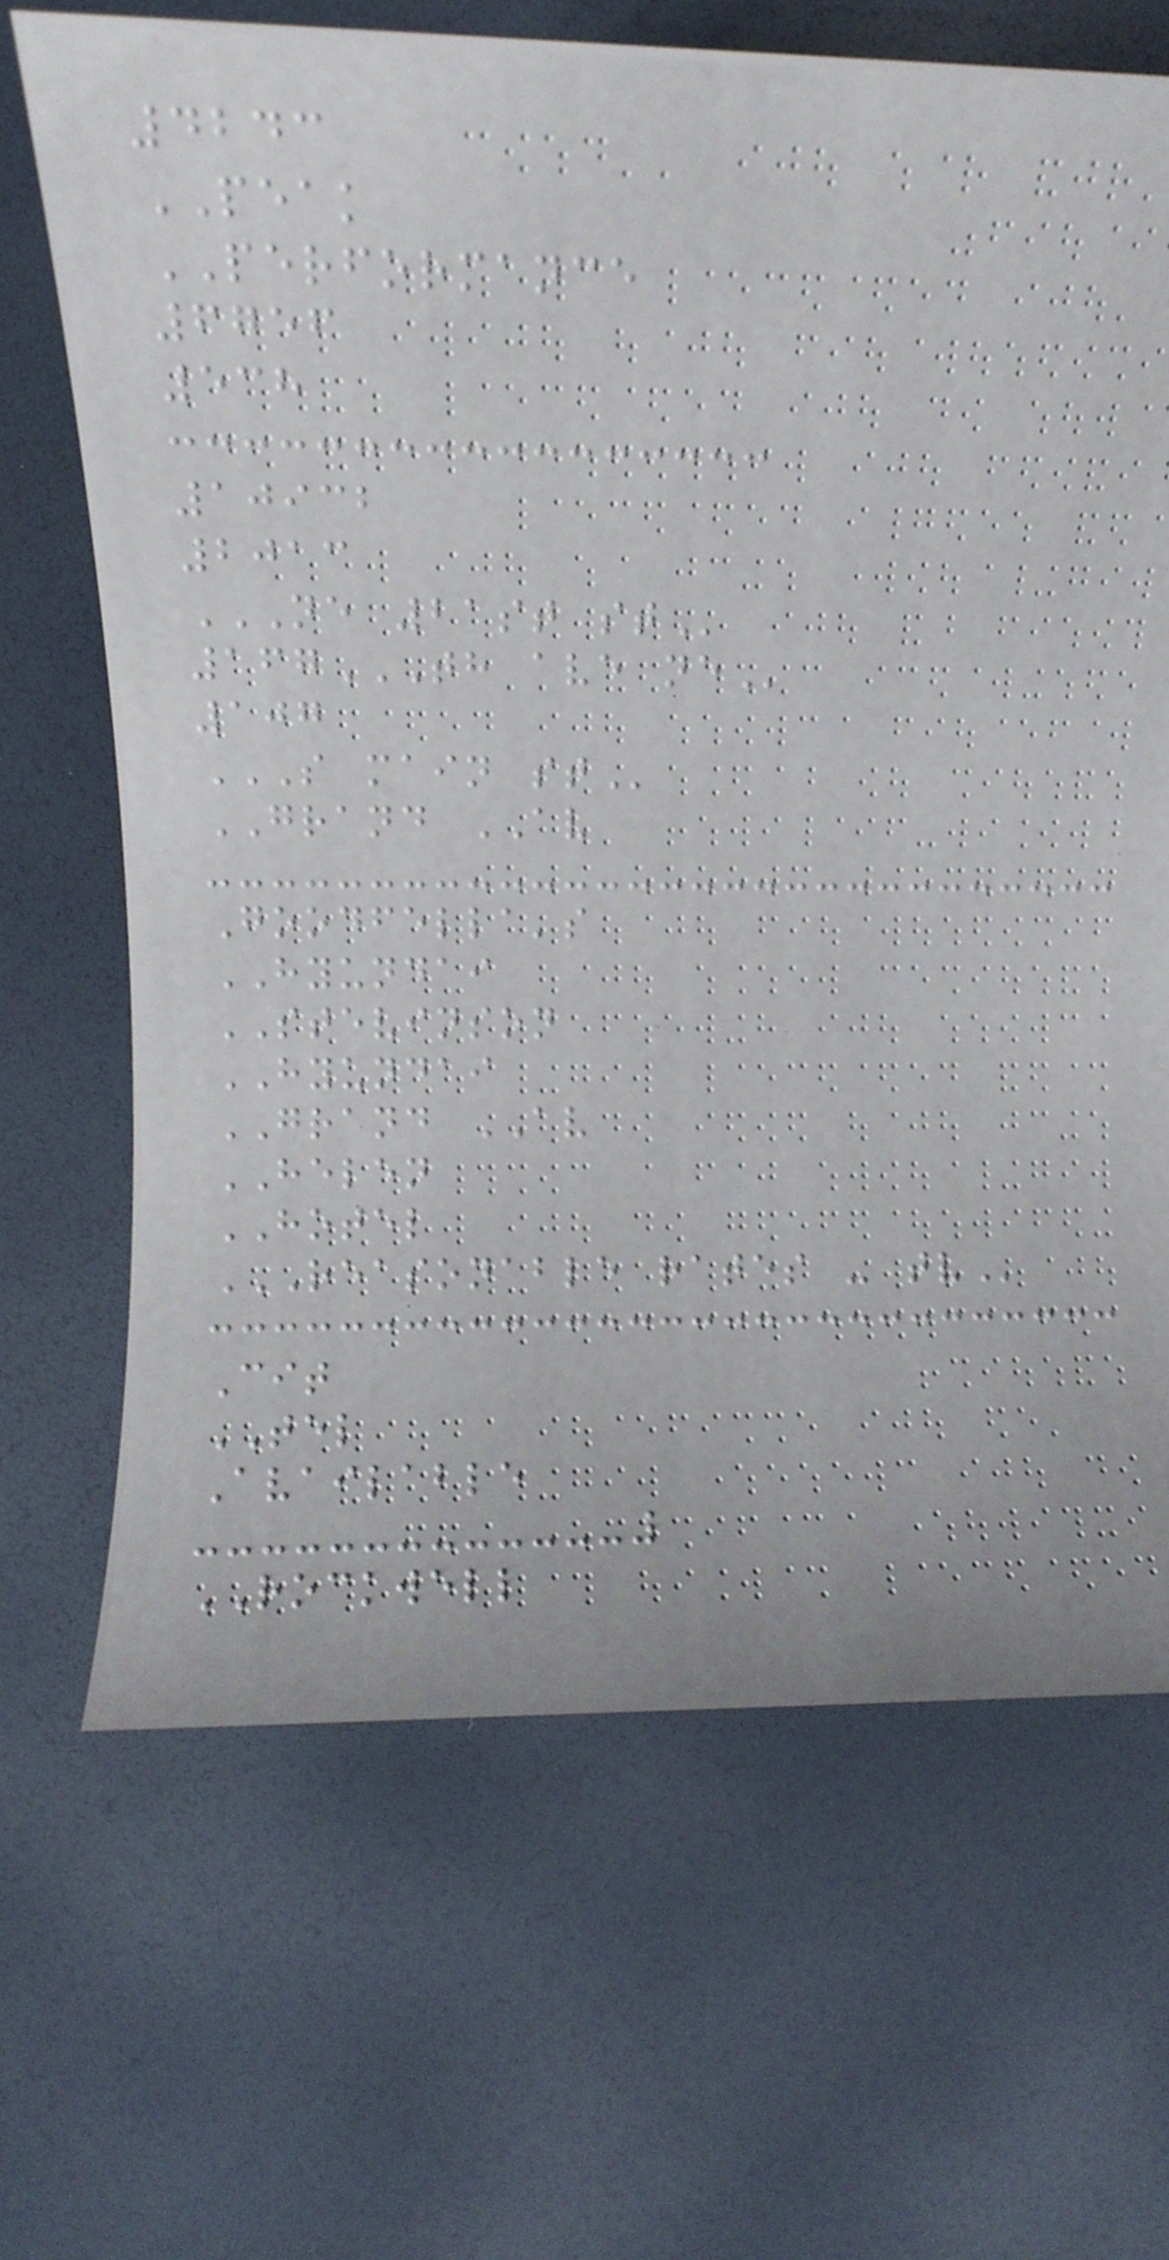4243
PEAK
PERFORMANCE
6756
538
10932
2013
NE 21ST ST
167TH AVE NE
107
S MAIN ST
GRAND AV
Goodfella's
HYUNDAI
STEVINSON
HYUNDAI
GRAND AV
HELEN
HOTEL
REASONABLE RATES - TV
Cit
TEL
Available
ROCKWELL
